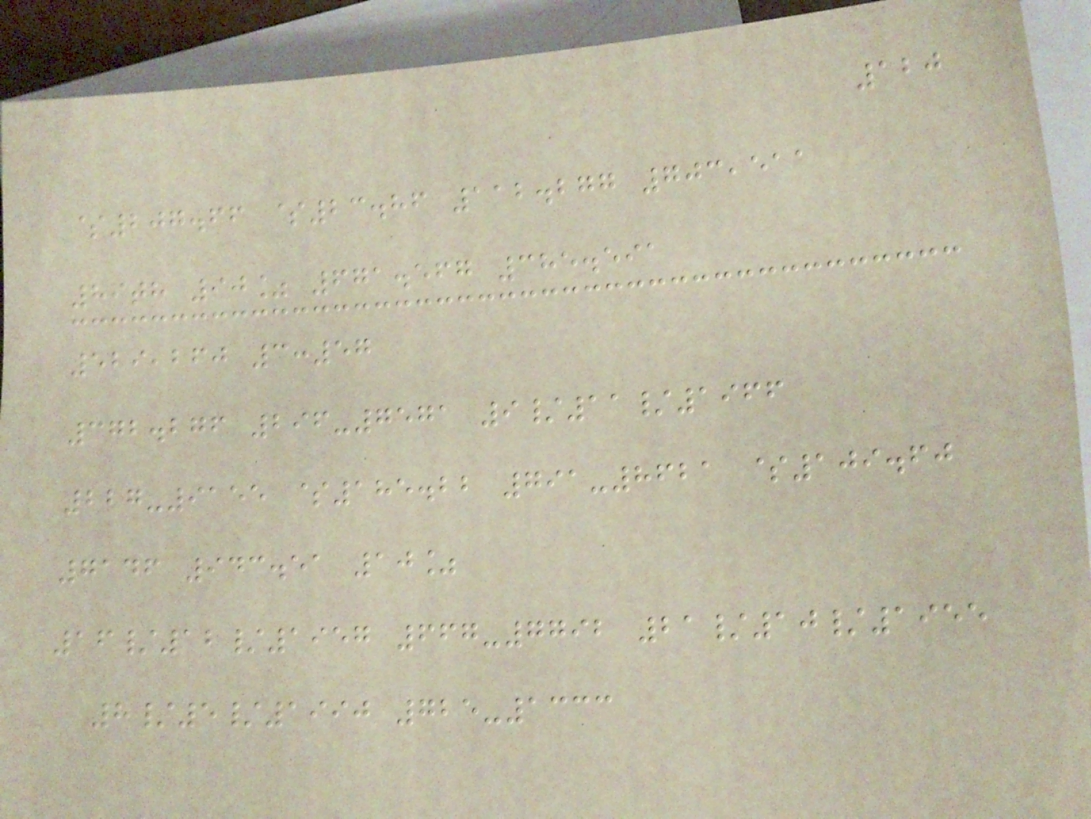120
$207.66 $23.86 112.277 703,511
89th 90% 671.567 385.591
529,260 3:57
372.276 296-7571 9/11/1966
227-9155 $185.22 791-8621 $109.60
7146 943.51 10%
16/12/1957 667-7792 21/10/1955
8/5/1990 725-1333
